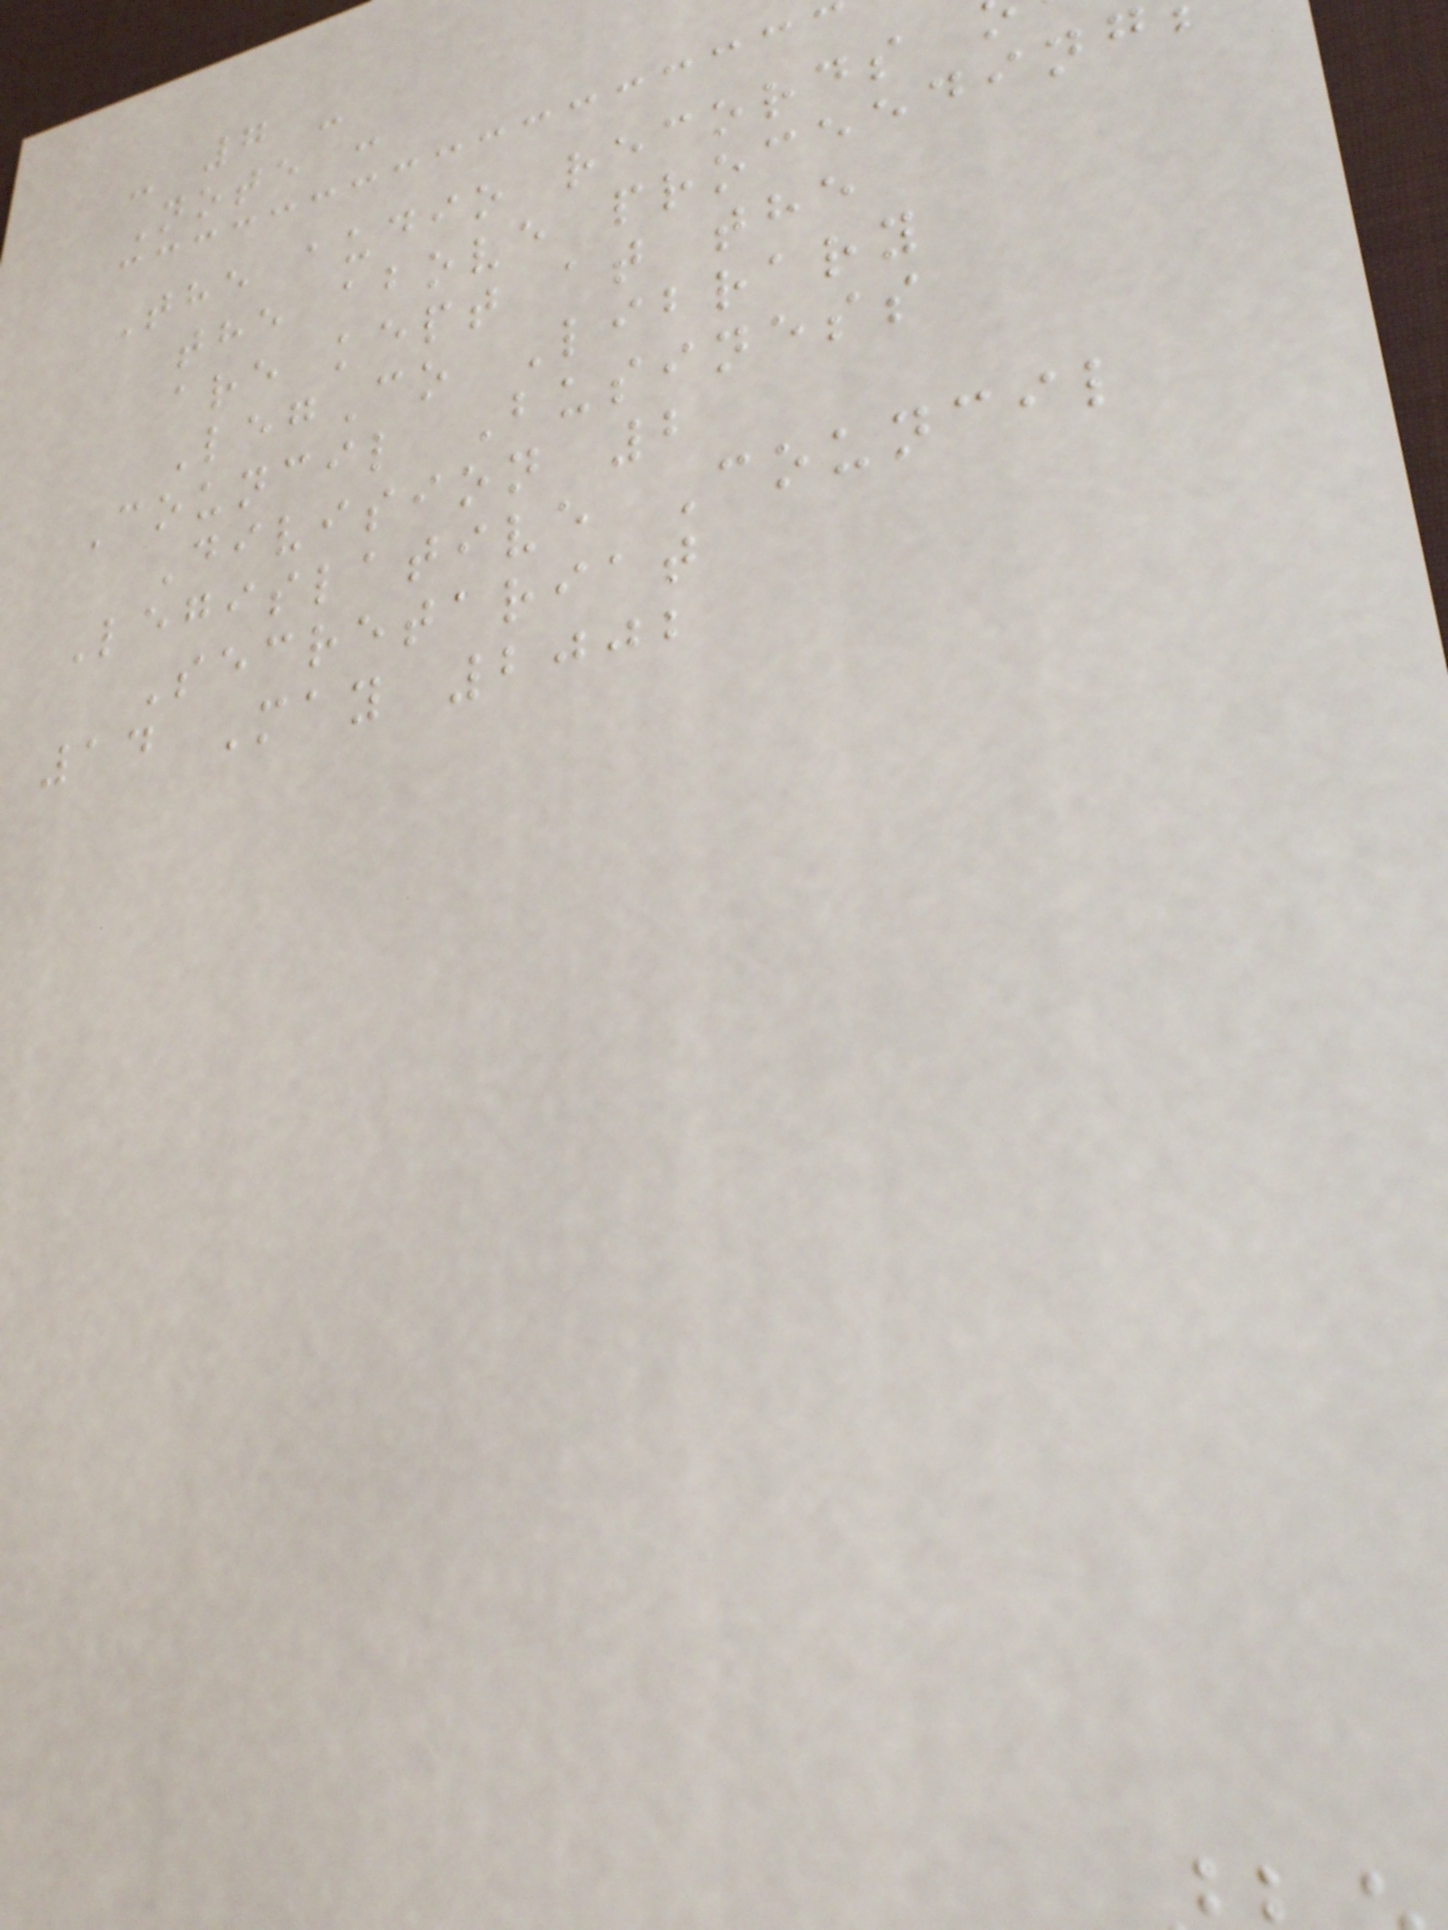- 7 -
Note :
The audio records
the above proceeding
are kept at the
LegCo Library
Council Business
Division 2
Legislative Council
Secretariat
14 May 2002
